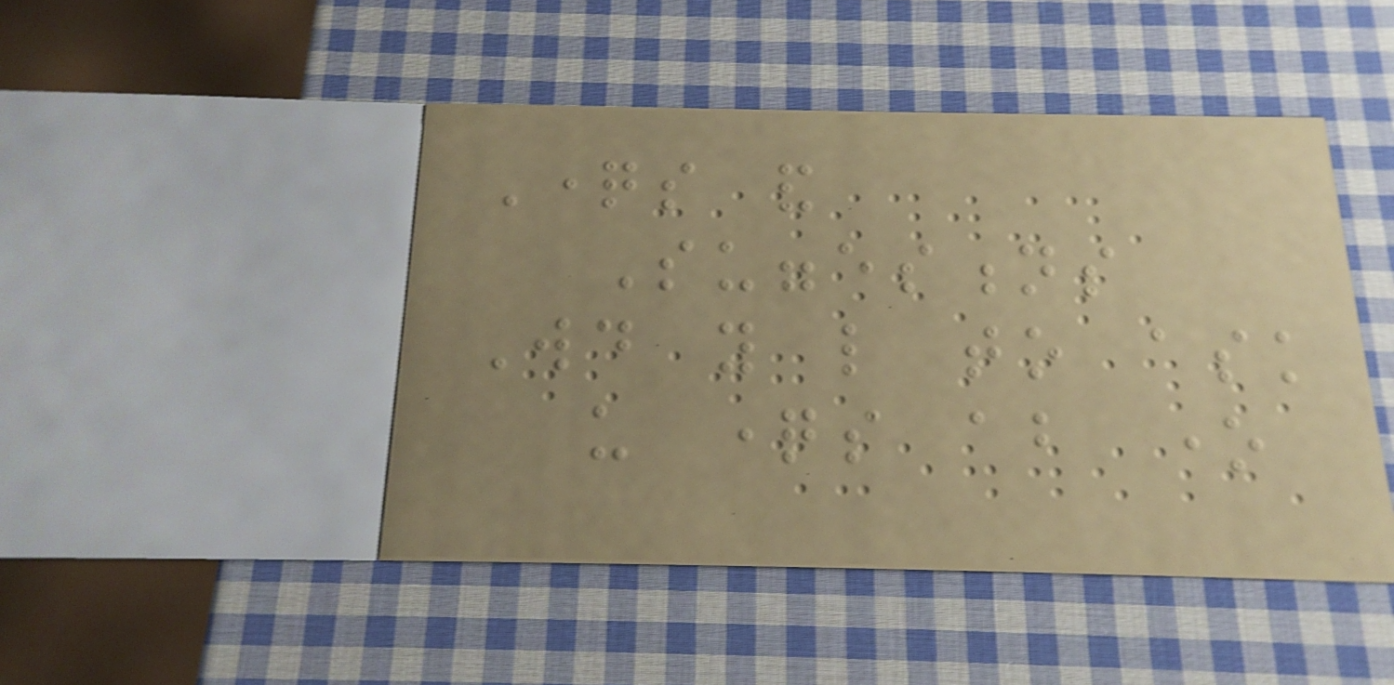Questions and
Suggestions
Would you like to ask
us questions about one
